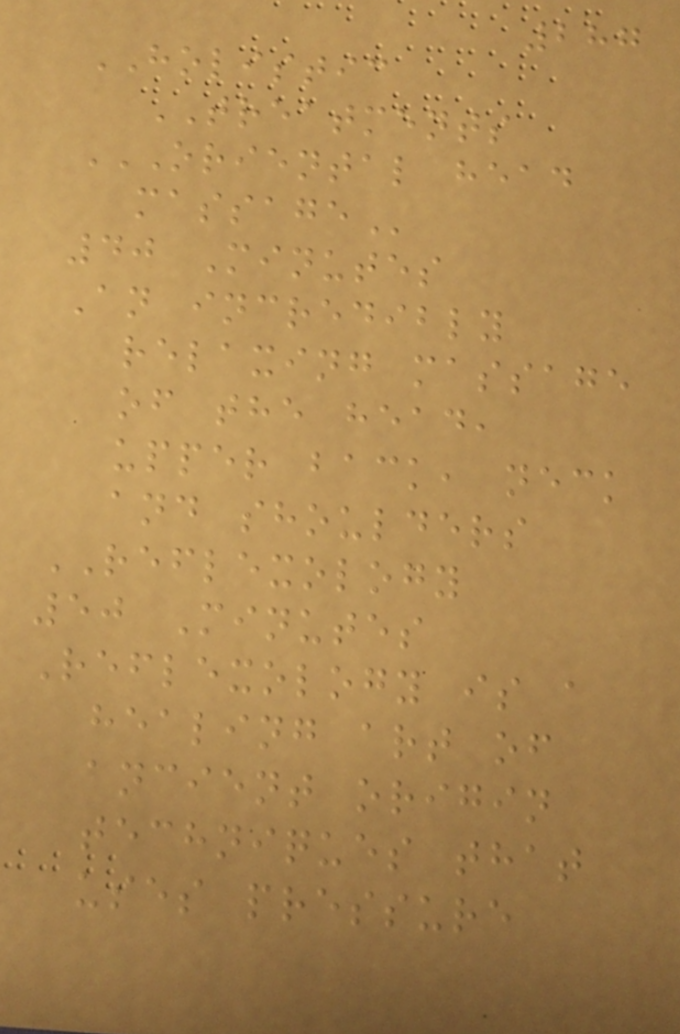287
HOLISTIC
TREATMENTS
ORIENTAL HEAD
MASSAGE
40 Minutes
An incredibly
relaxing massage
of the head,
upper back, neck
and shoulders
REFLEXOLOGY
50 Minutes
Reflexology is a
healing art of
ancient origin
techniques that
uses pressure
